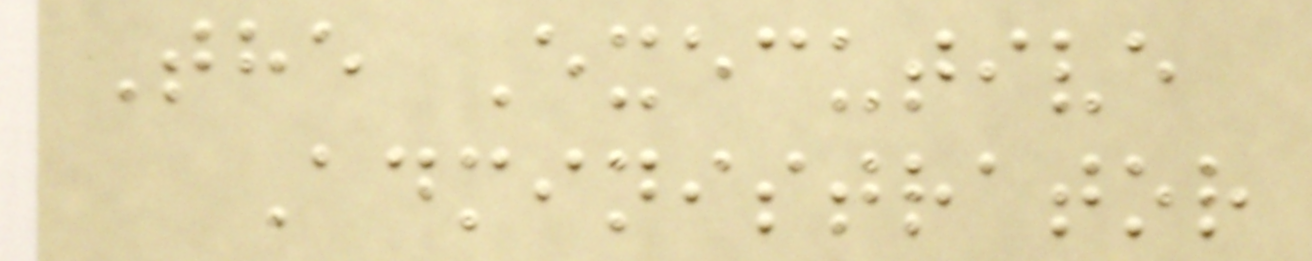The Executive
Administrator
